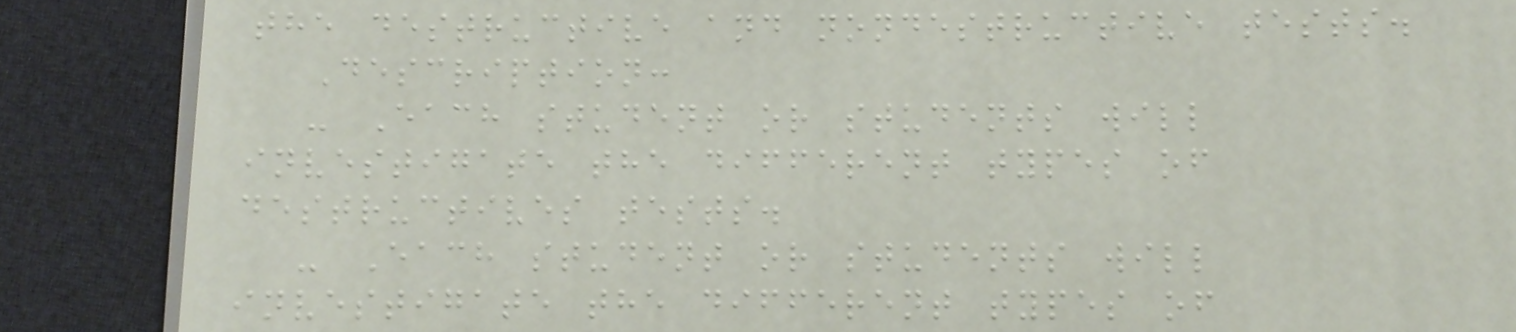the destructive and nondestructive tests.
Description:
- Each student or students will
investigate the different types of
destructives tests.
- Each student or students will
investigate the different types of
